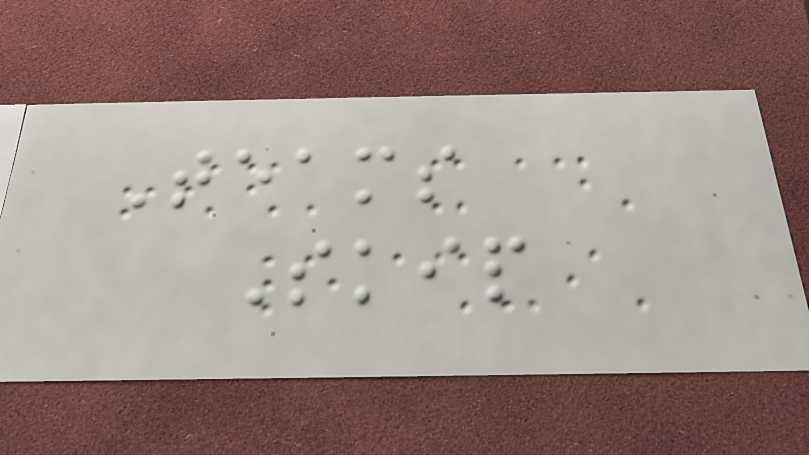Teams
Skip
